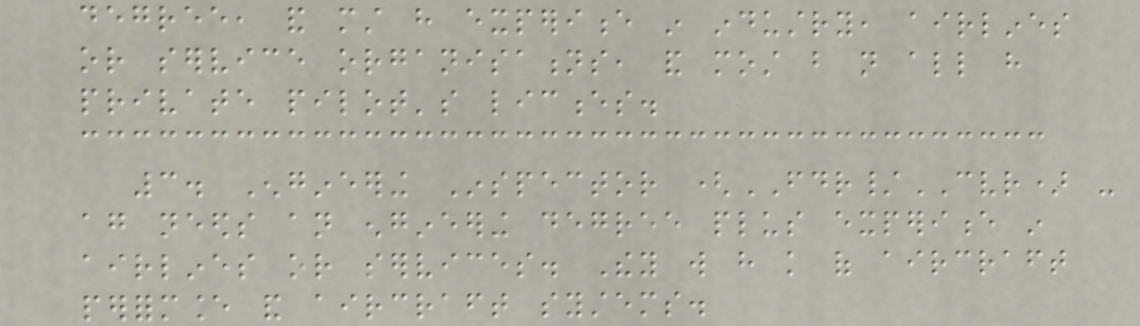degree, and must have experience in industry, airlines
or service organisations, and most but not all have
private pilot's licences.
3. Engineering Inspector (FDR/CVR) -
again needs an engineering degree plus experience in
airlines or services. They will have knowledge of aircraft
performance and aircraft systems.
